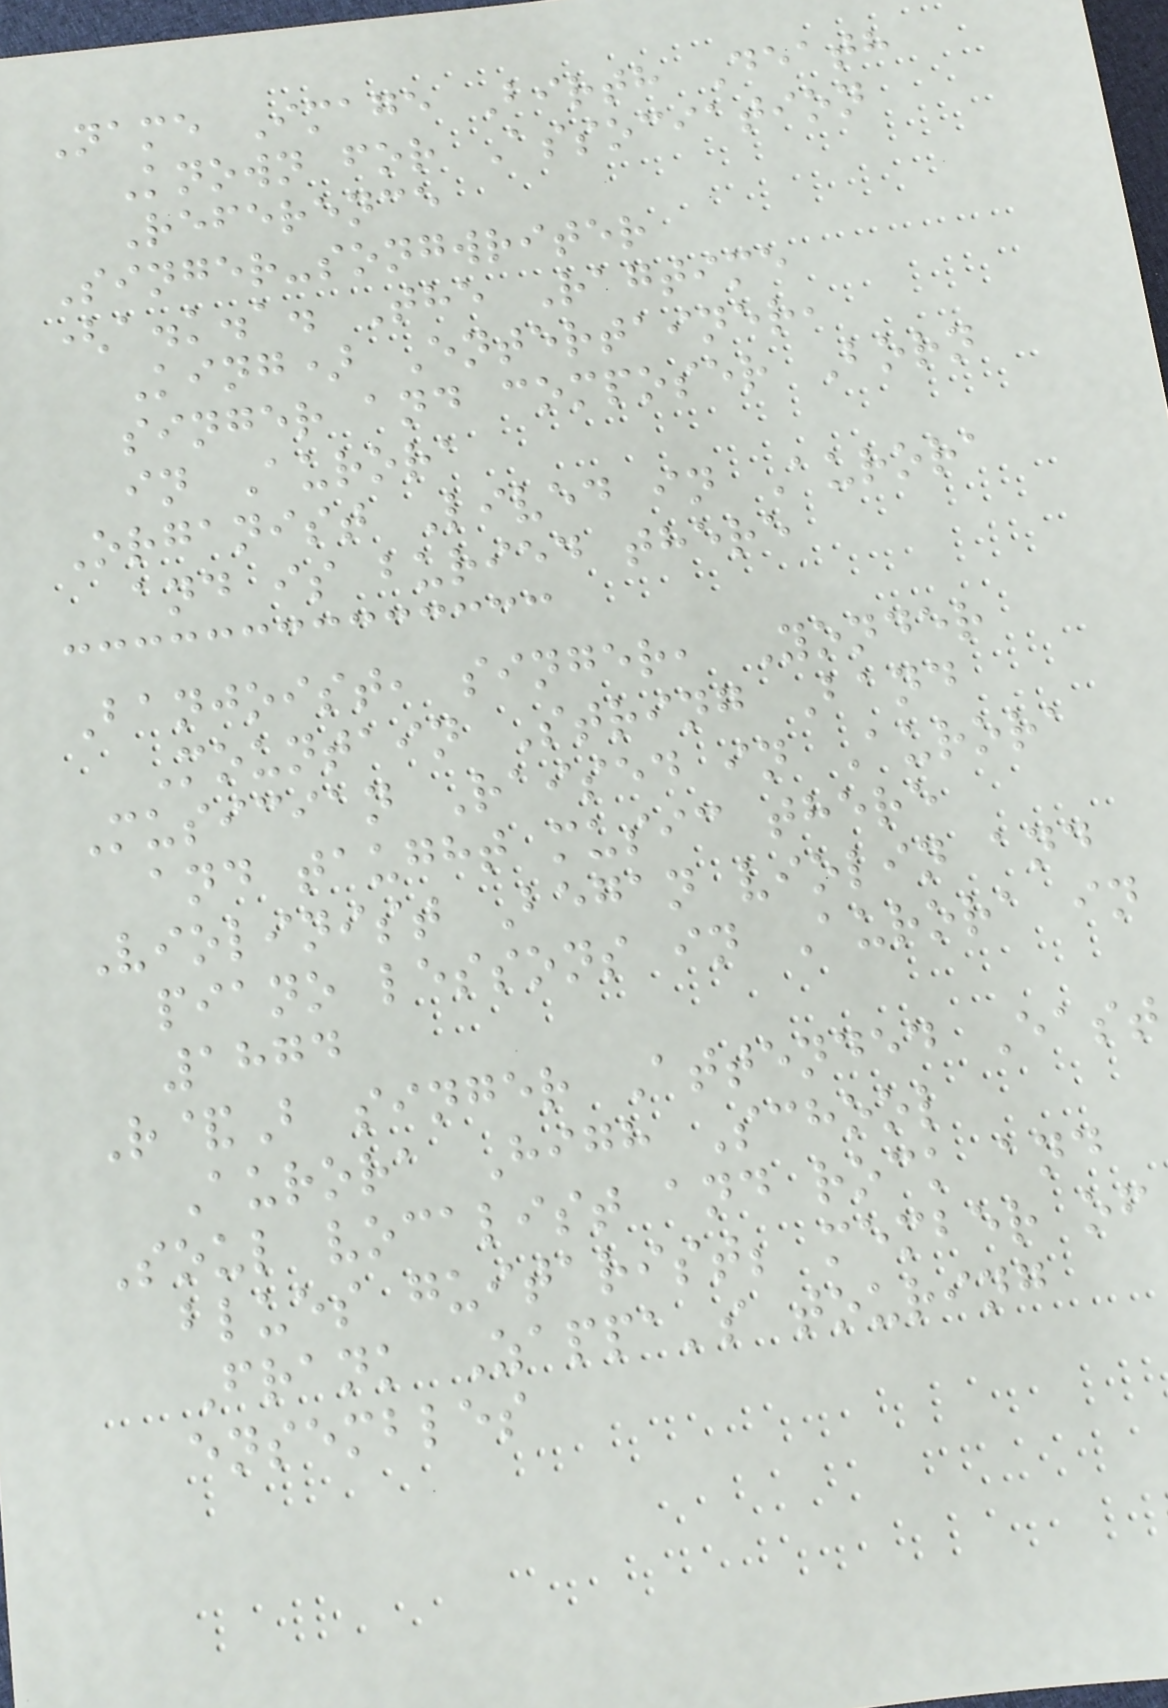Name Image Birth Death
Known for Association
Reference
Singer-songwriter
(a.k.a. The Ragtime
King) Entertainer,
singer and composer Born
in Aurora
Organist Lived in Aurora
and is buried there
Banjoist, singer, Yonder
Mountain String Band
Musician Raised in Aurora
and taught music there
Violinist Began violin and
piano lessons in Aurora in
1874
R&B singer Attended East
Aurora High School
Soul vocalist and rock and
blues guitarist; member of
Frank Zappa's touring
ensembles
